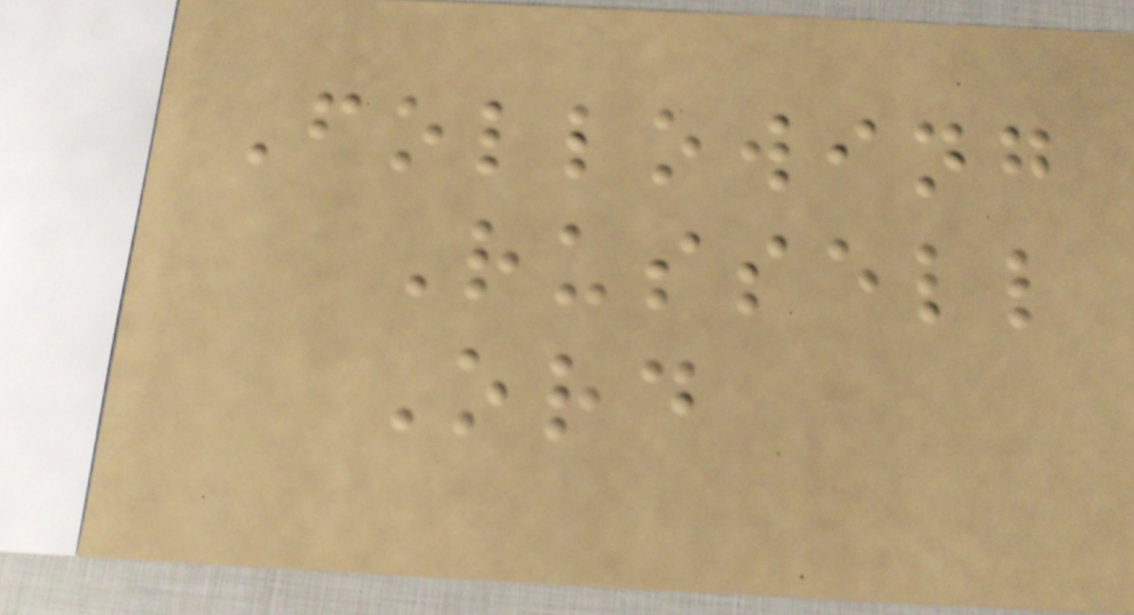Following
Russell
Ord
